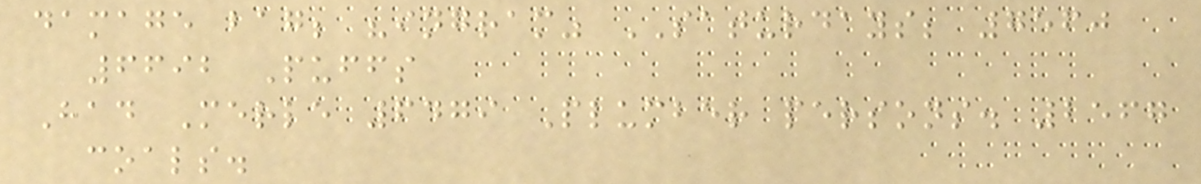damage bag; "ingram" SATURDAYS; 7560
6692 Puffs
Had Merle 6479 Plumber persons. 2567
coals.
